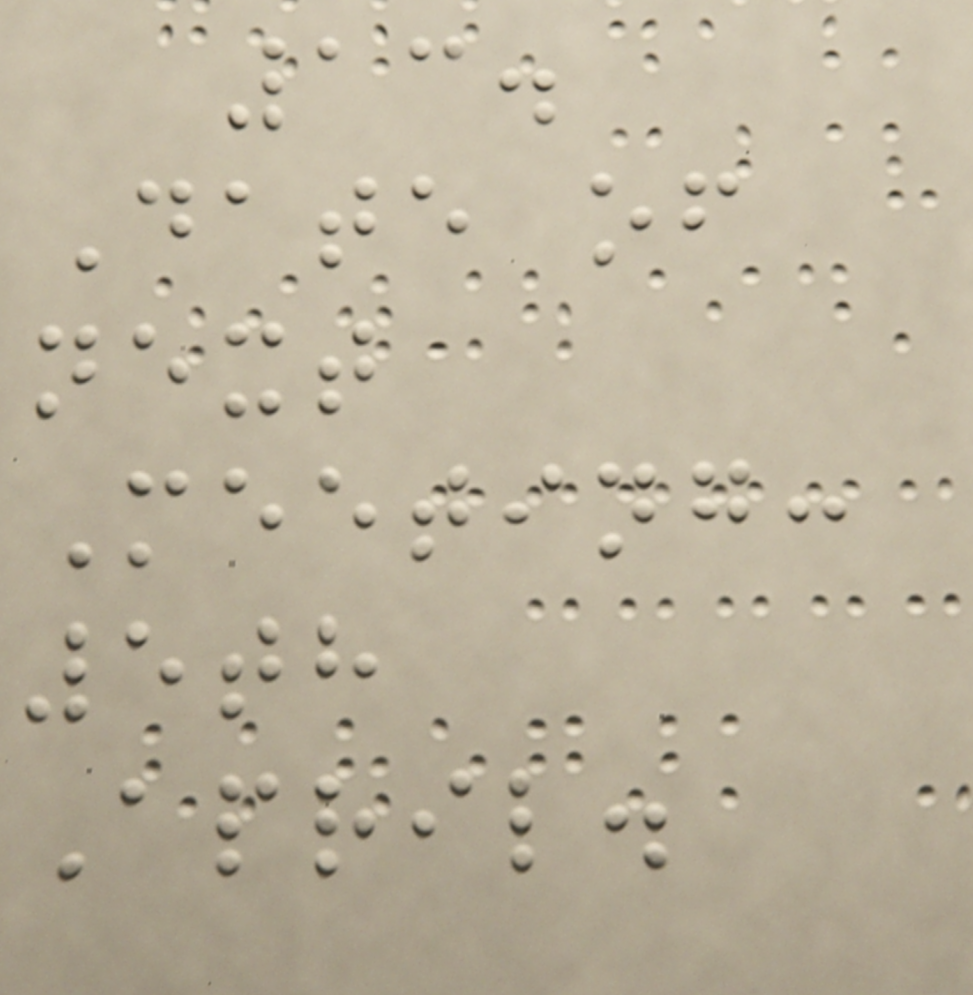13.
Date of
next
Meeting:
5th
April.
